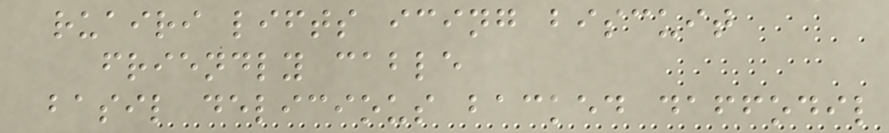ruairi lifts icing biscuit
friendly cable
basil delicious backed daffodil
